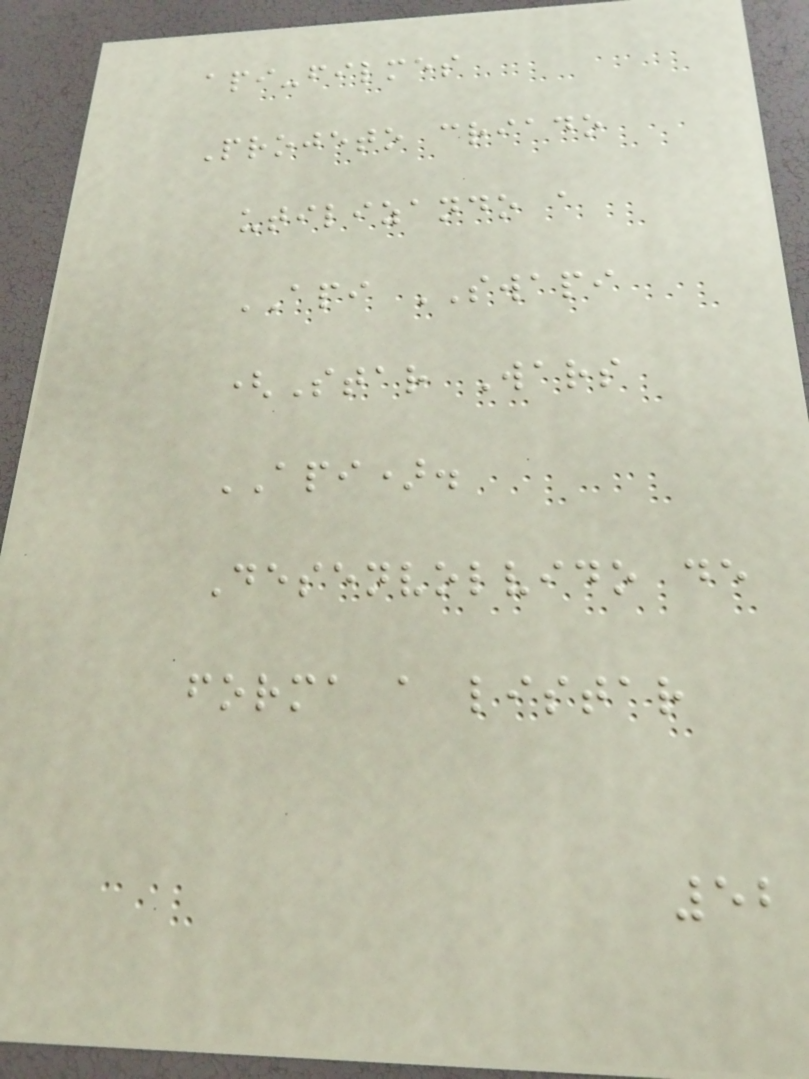api-filmes
Projeto criado
utilizando a
API SWAPI
(Star Wars
API).
Desenvolvido de
forma a listar
52
